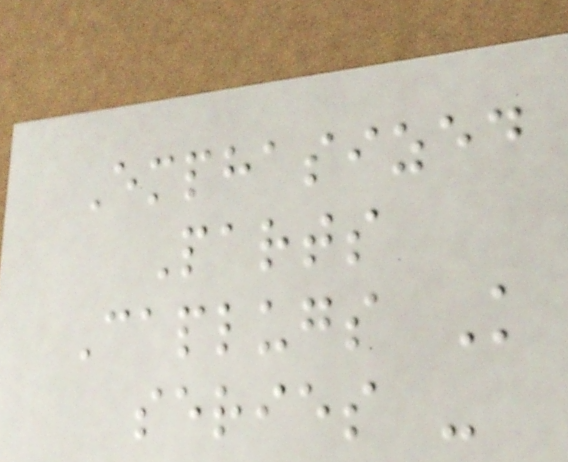Emphasized
Parts
Caplugs K
series -
